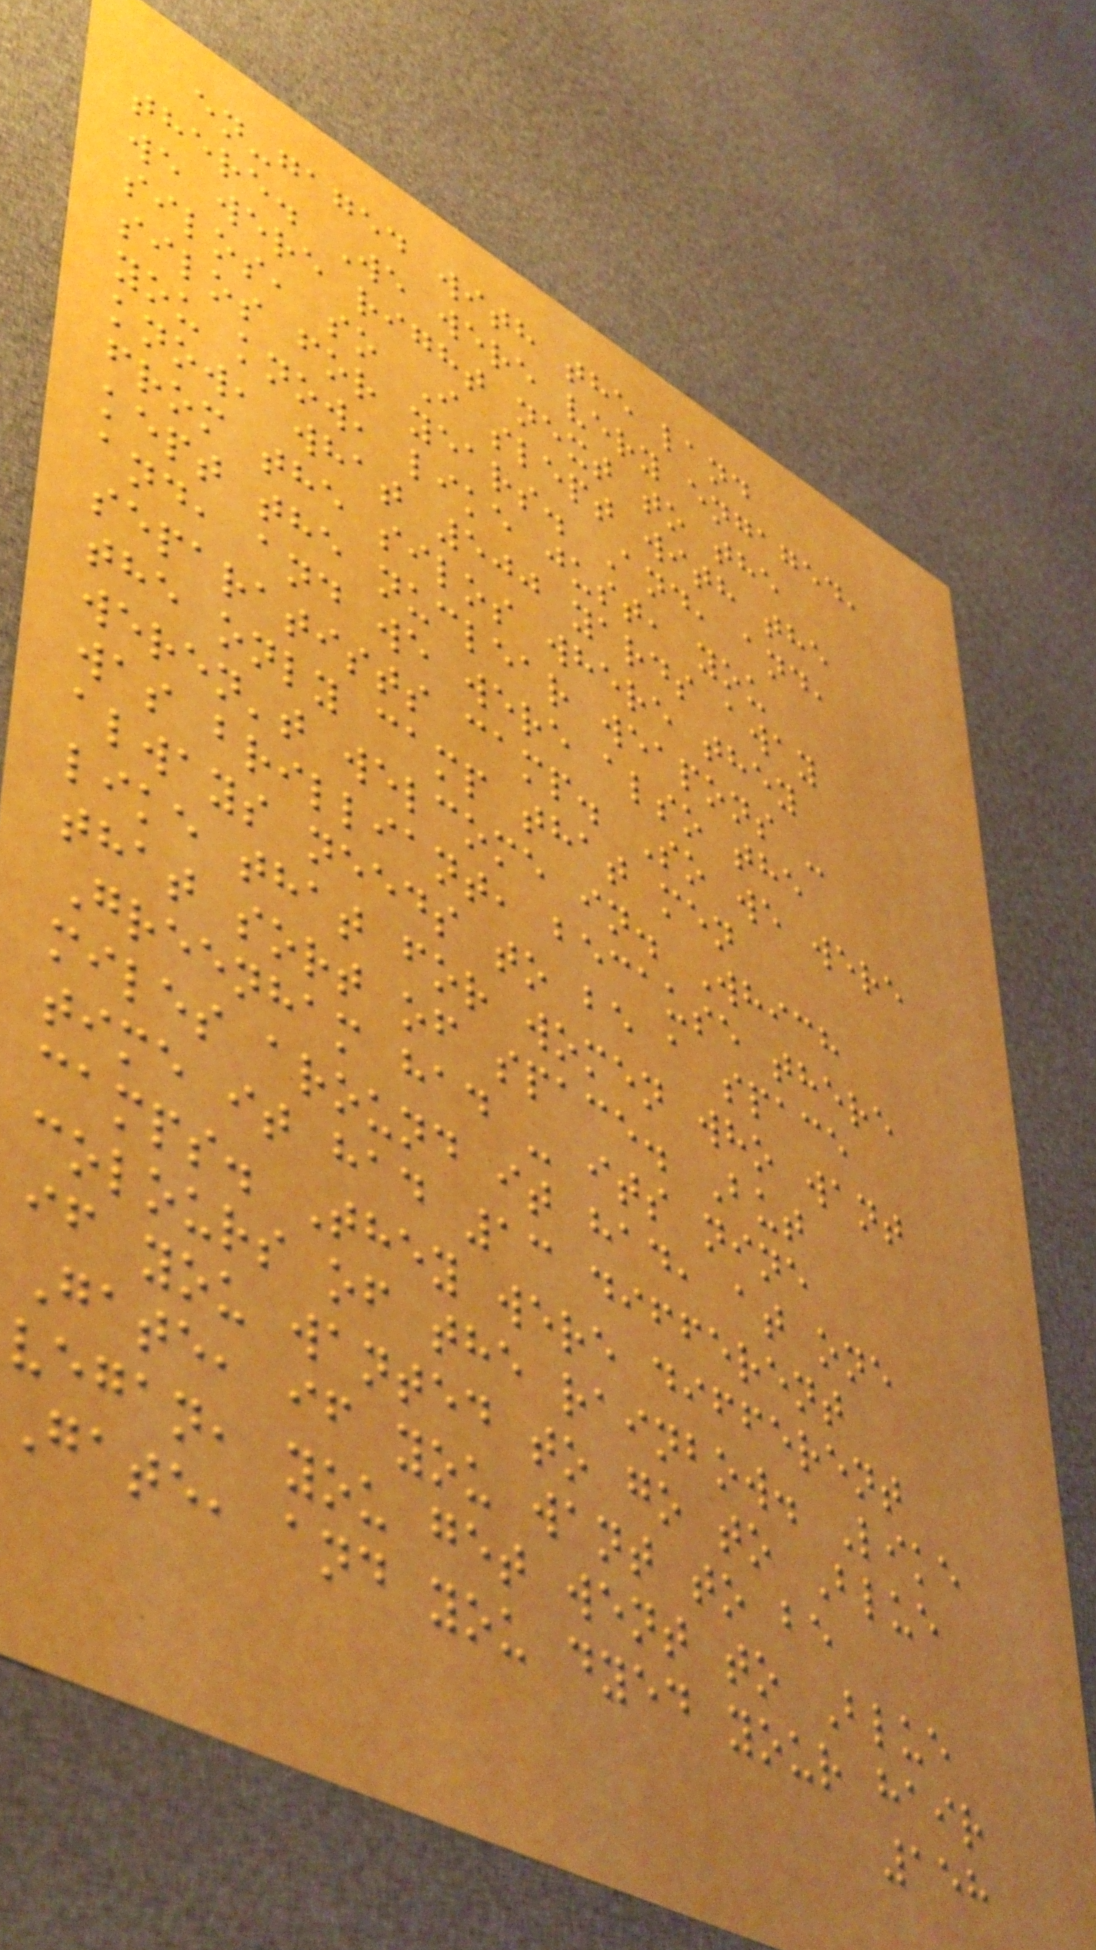en-gaged with the land
there. We were very engaged,
we were right next to the
silos, so I slept with the
silos for years. And, and,
you know, like just, you
know, what 500 yards away
from the silos where they
kept the nuclear weapons -
and, and we were also the
separatists camp. So we were
the only camp that men
weren't welcome in. Which
was brilliant, because there
always needs to be a space
like that for women who want
that sort of space. But
Greenham had - its nine
miles around it had, at one
time it had 13 different
camps. They were different
colours of the rainbow. Like
if you wanted to go to Blue
Gate, if you want to be
vegan, you get went to Blue
Gate, and you dyed your hair
158
